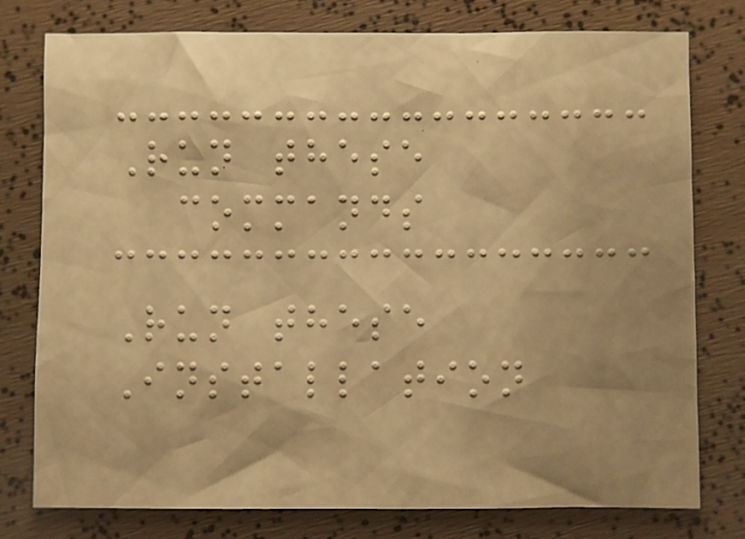Run these
commands
Run these
Installation
